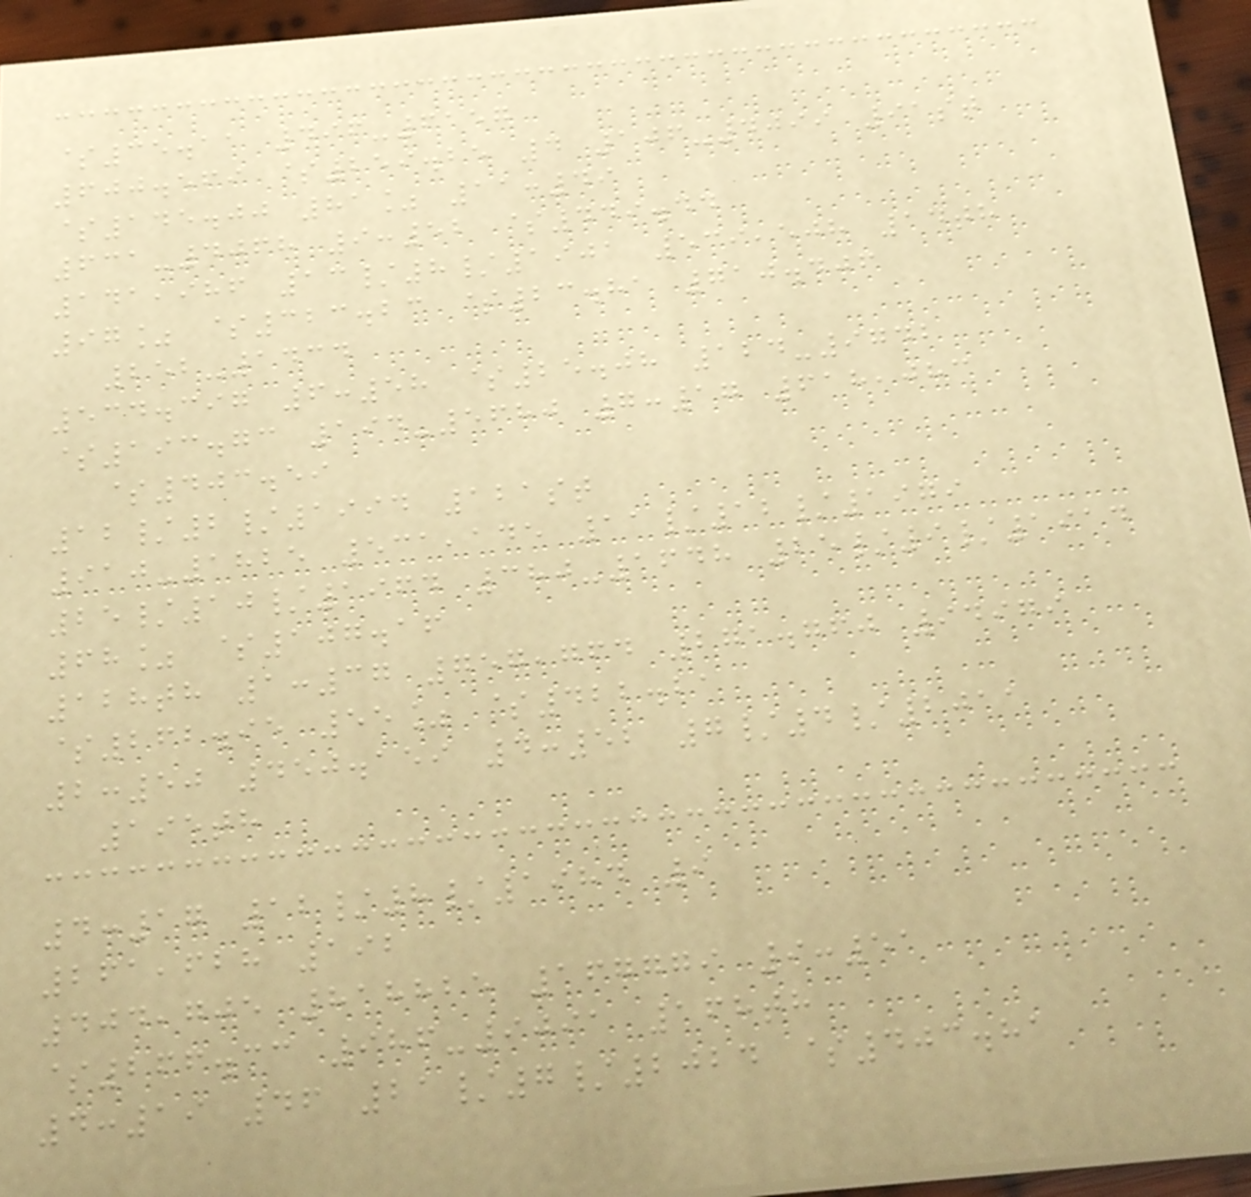$35.11 496-6157
600.569 $259.25 4 106-4099 91st
$145.00 81% 11:49
631-4068 9:52 $449.44
141,986 13/8/1901 539,508 14th
97% $323.23 $23.81 710.406
252-1434
534.397 6:58 $25.08 124-9742
$193.73 194-5680 7:17 618,083
$403.59
12/2/1994 121st
910-1825 531,145 11/12/1979
25/10/1964 380-1648 25/9/1914
68% $107.16
128th 1:37 757,764 271.760 94979
$262.95 55% $422.21
2:50 450.159 4:52 7/4/2011
195th
4:17 12/8/1984 9
261,628 192
404,705 818825 167779 9:51
$266.33 986-9091 168th
4:19 46 21/7/2024 $403.81
